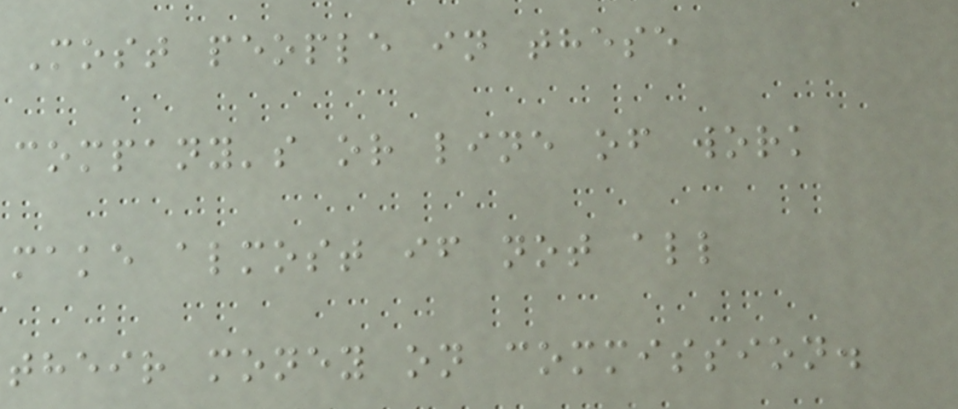Most people in these
company's or line of work
make almost if not all
their money on commission.
